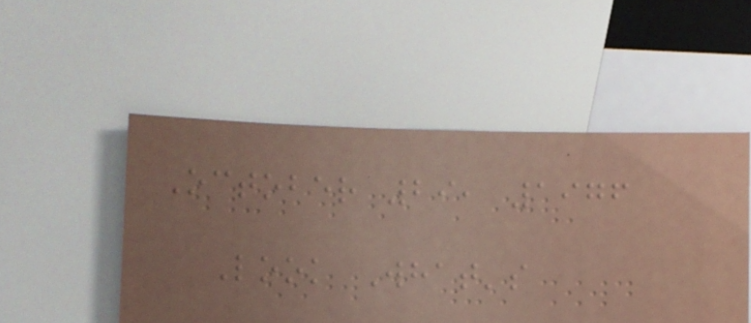October 29, 1976
Look What's
